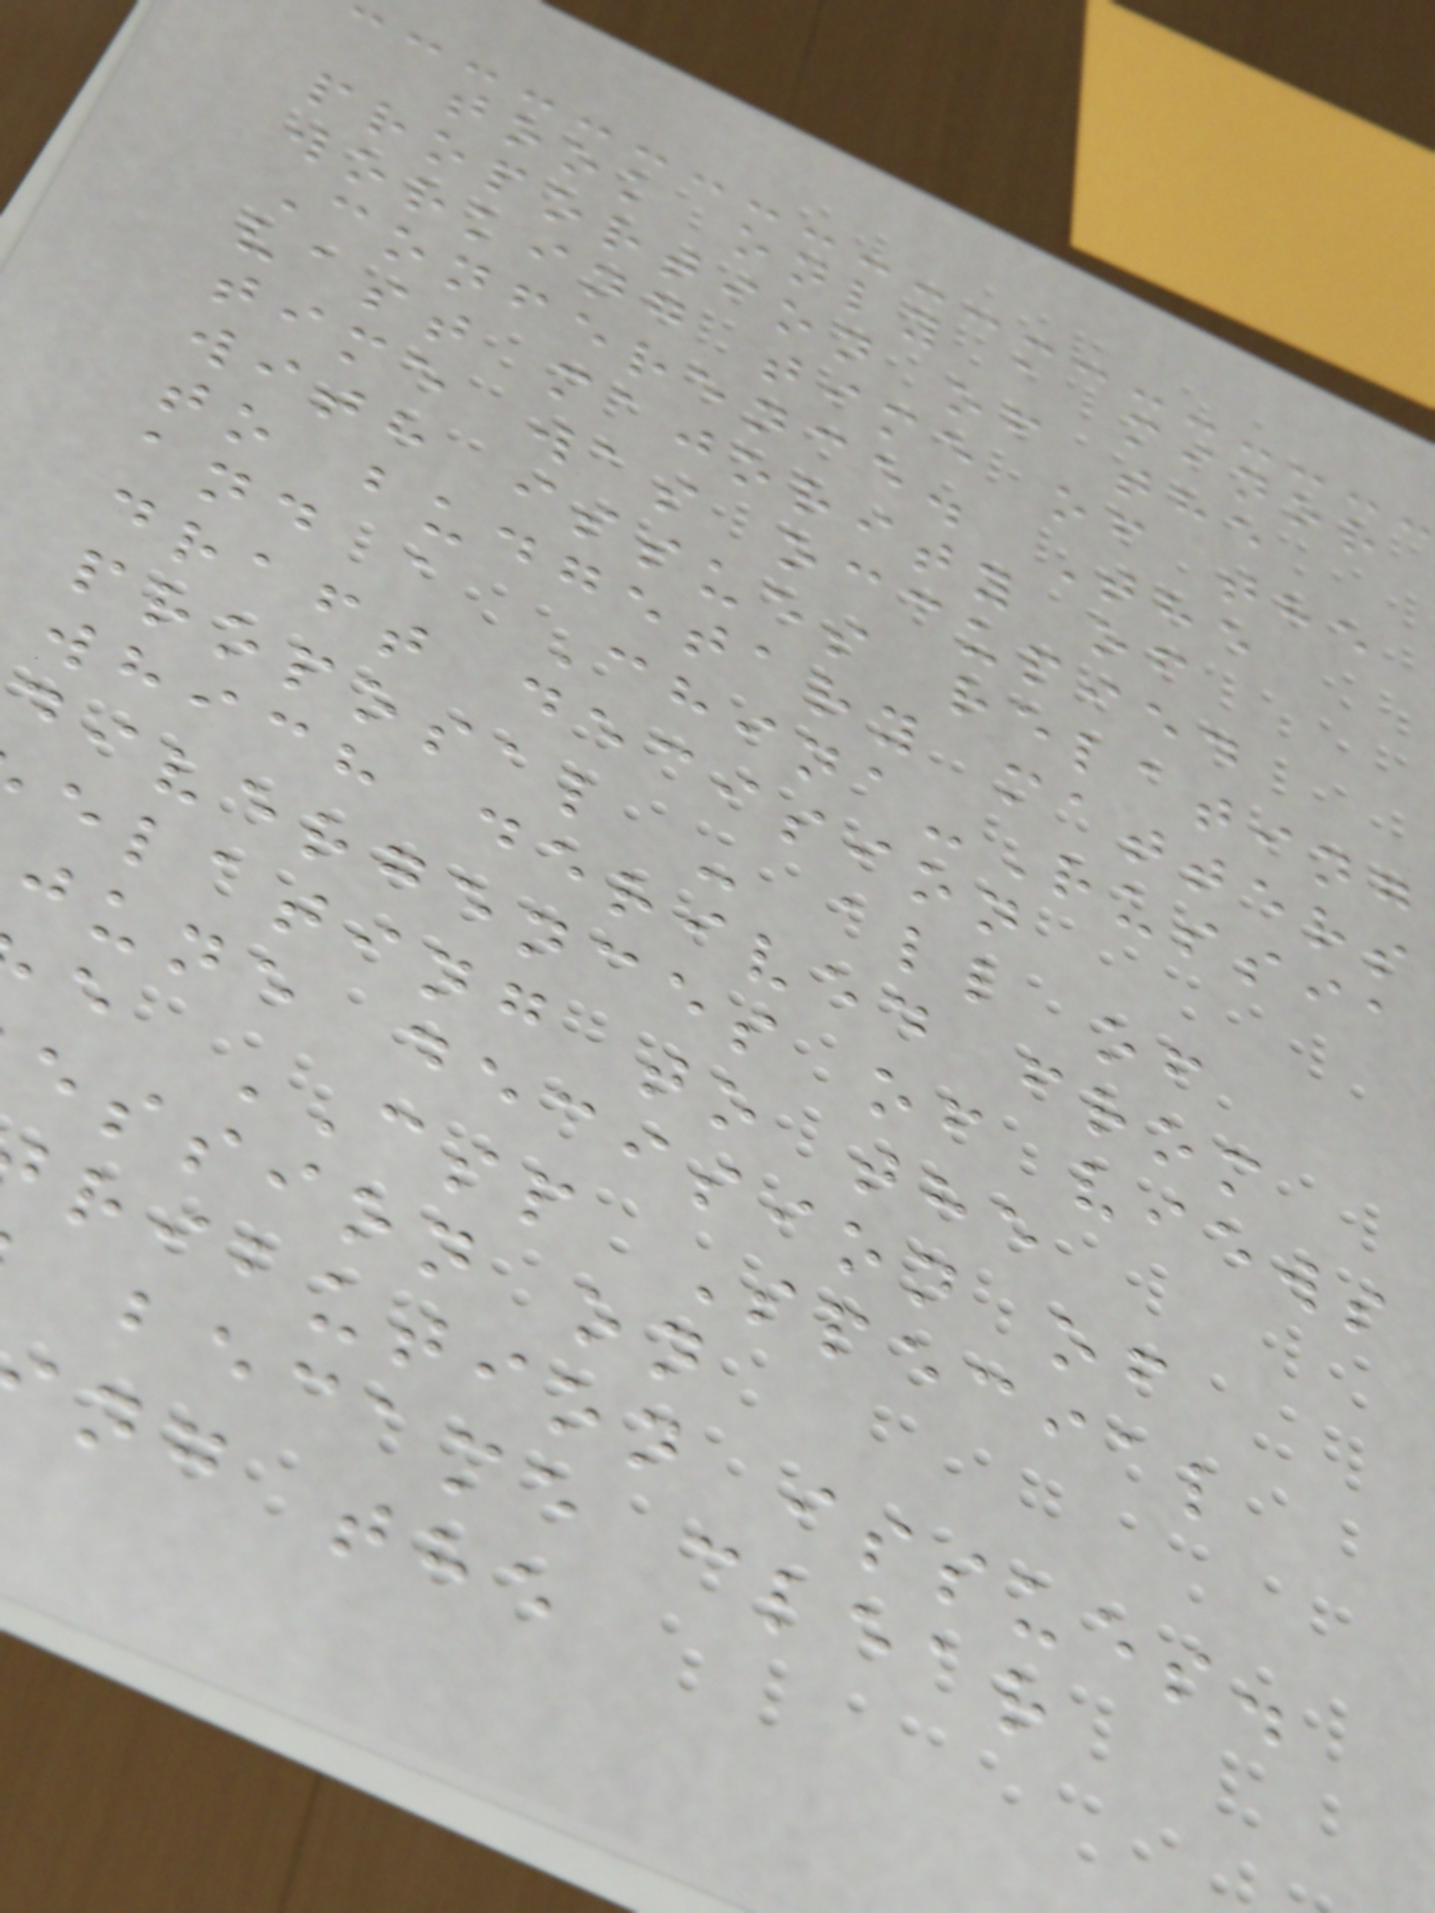took only a minor
proportion of the
working time of the
Conference. The
vast majority of
time was occupied
with issues relating
to budgetary matters
and a China-Russia
draft decision
proposal - all of
which derived from
divergences of views
elating to the
june decision of
e CSP Special
ession on
ribution issues.
became clear
ng the
